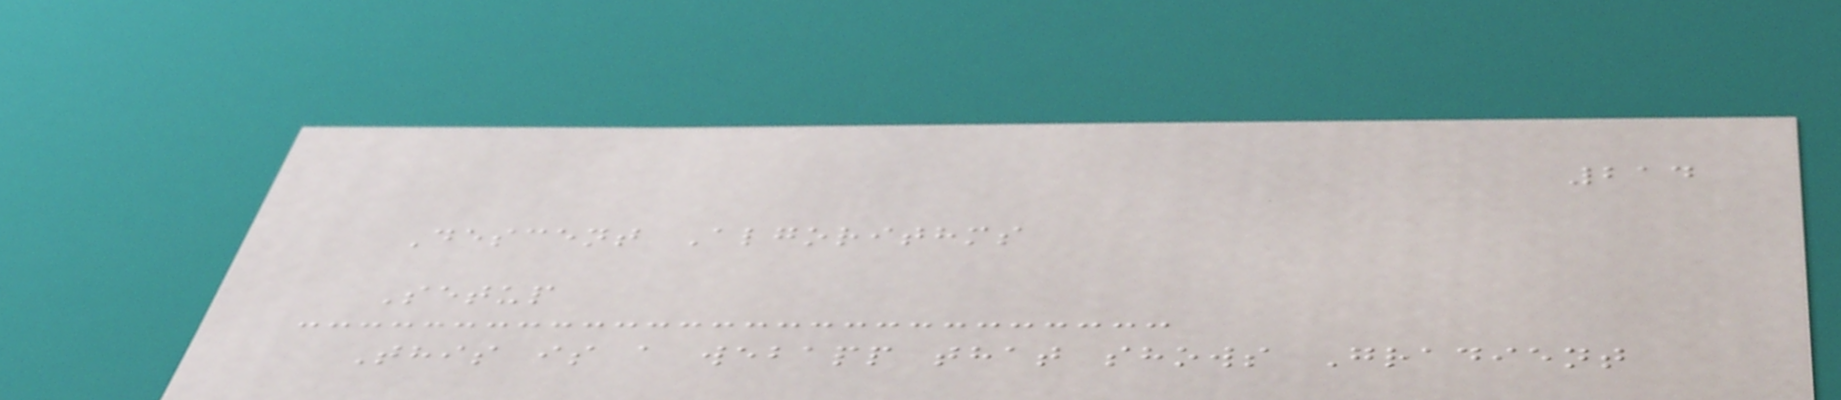214
Descent Algorithms
Setup
This is a webapp that shows Gradient
